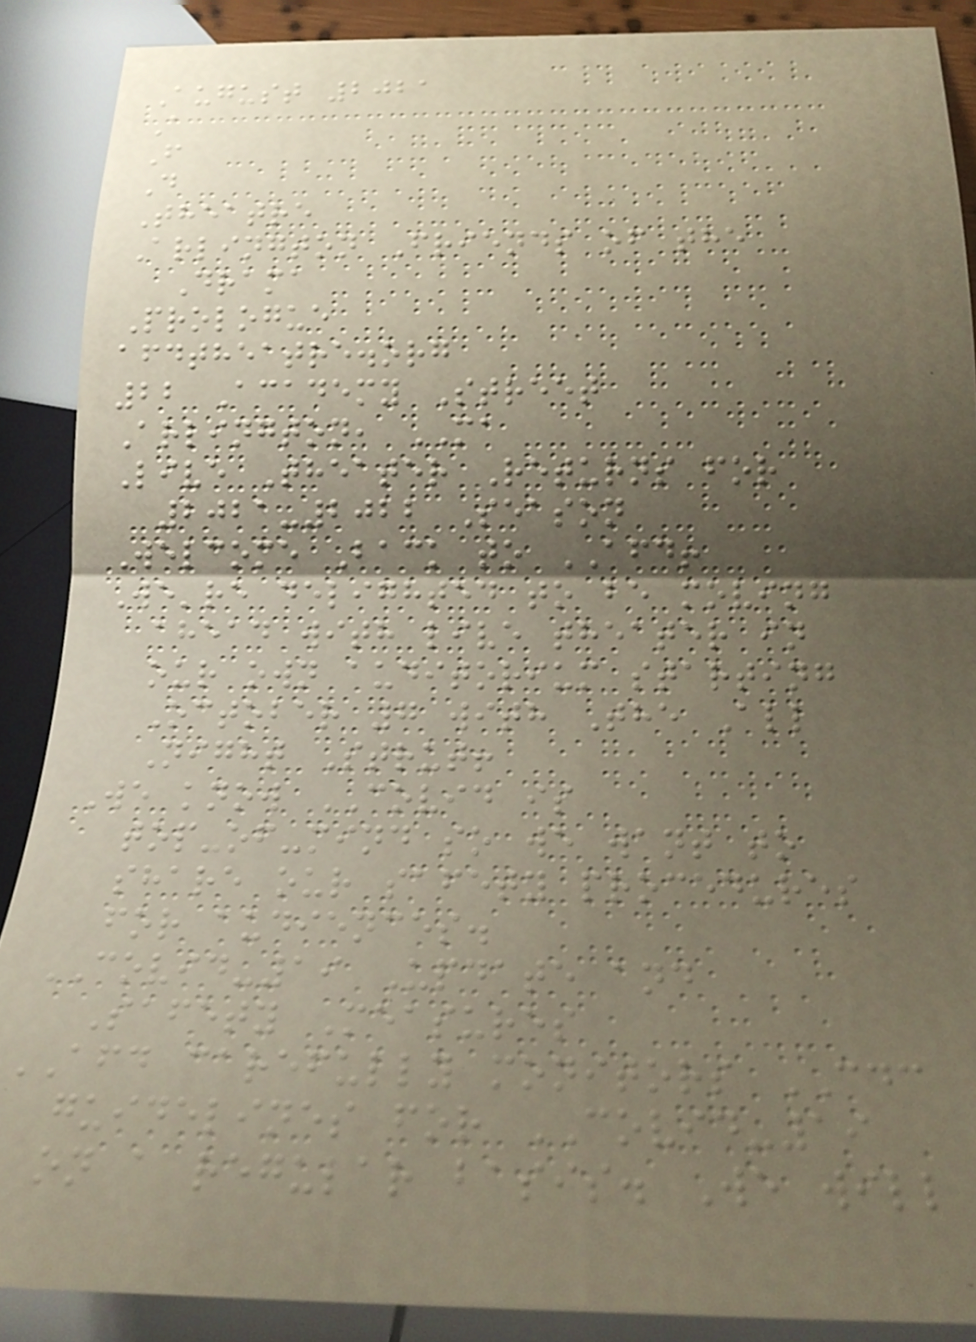August 2021
A
F
D
Theatre
Arlington Friends of the
Drama
Prologue
afdtheatre.org
22 Academy Street
Arlington, MA
Live Theater Returns for
2021-2022 Season
Welcome Back to AFD!
We're delighted to be moving
ahead with live theater in
our own auditorium starting
October 7 with The All
Night Strut!
We know COVID is
top-of-mind so we want to
share our safety procedures
for audiences.
COVID-19 Update and
Safety Measures
AFD carefully monitors CDC
guidelines for COVID-19
on a regular basis. We will
